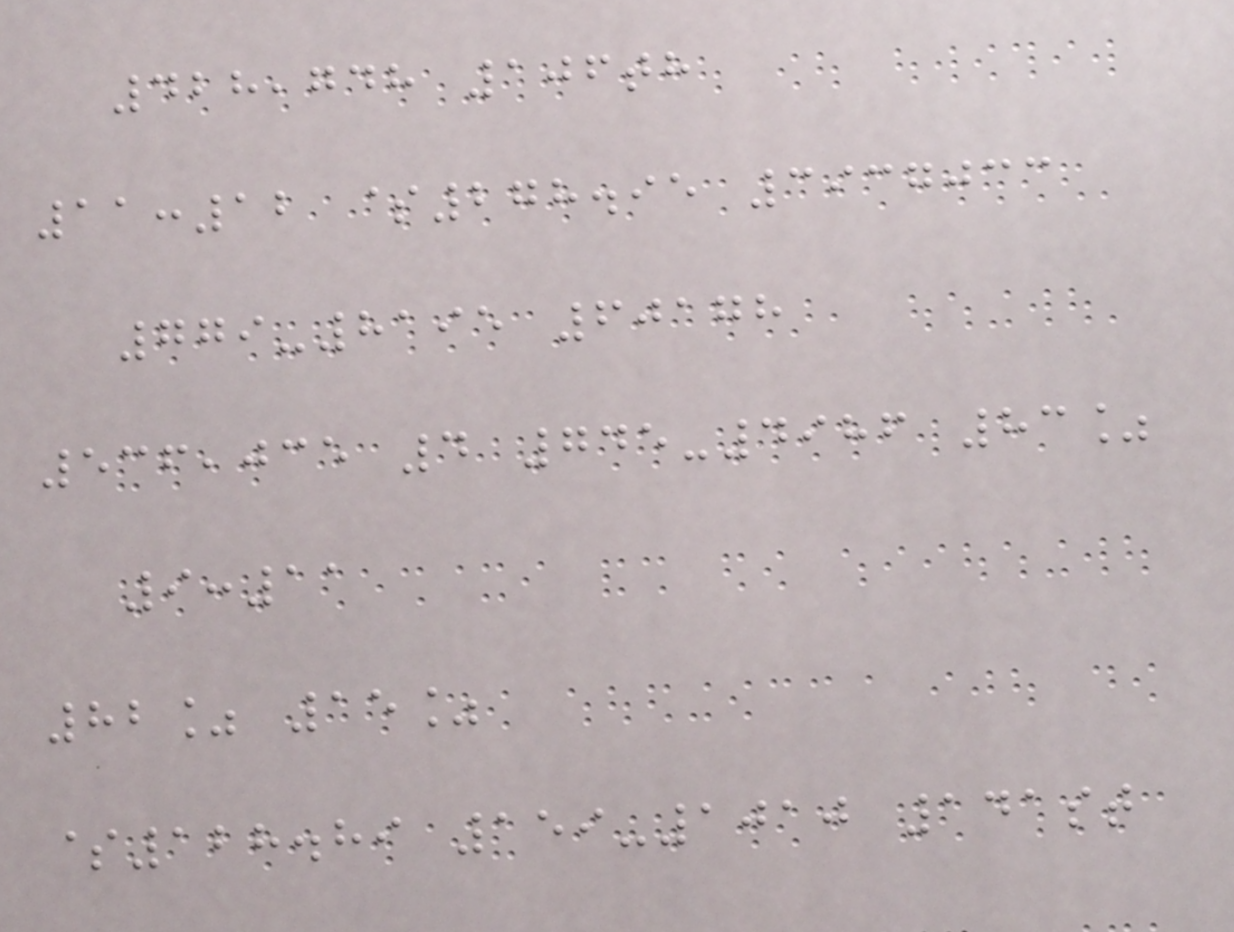428,748 106th
11:12 $278.95 3937033
779-8195 60178
536,035 4 745-4986 83%
9:11
82% 15%
$128.89 159-1010 141st
